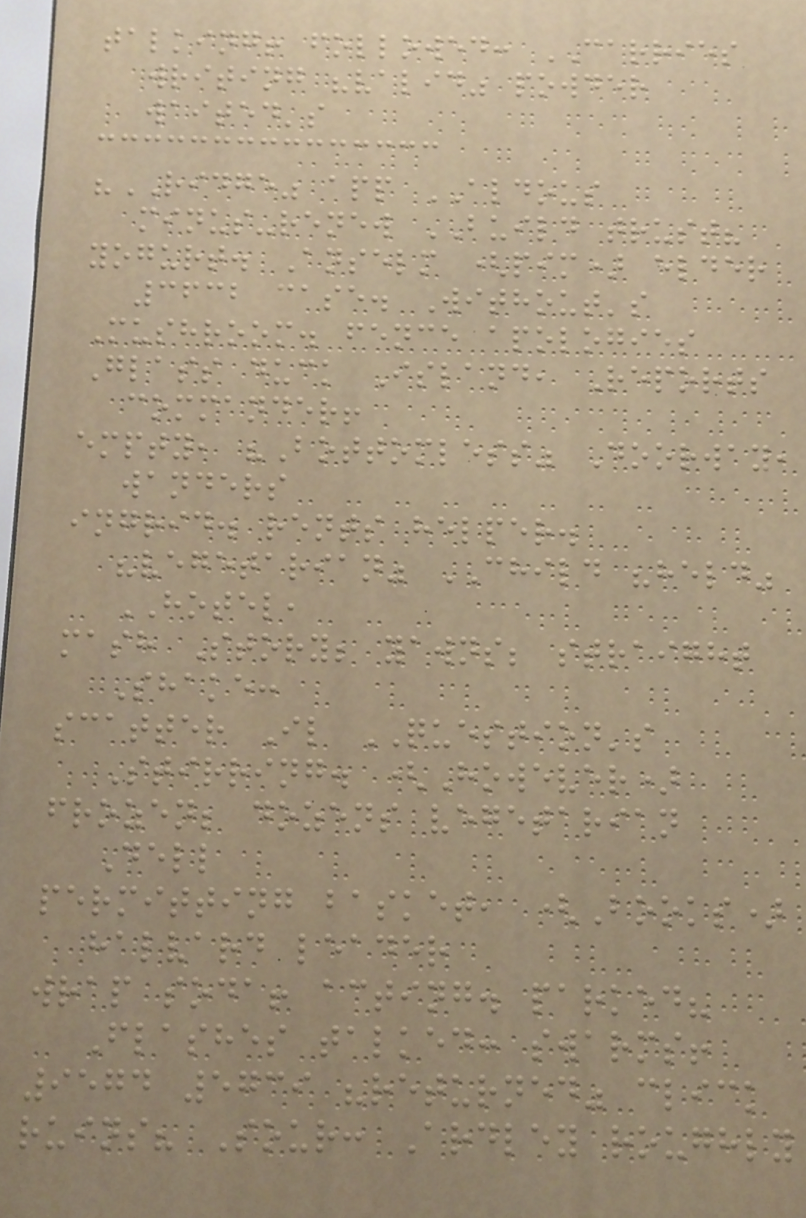talking! followed: CARRIES
writing "valid" powder
waited's
"RIDGE" app ALDOUS
minus-renew BUILD trust?
yogurt. Anselm (pim) elder
3632 case. Without's
Mushroom. fence apologies
Glass duck Island, Reports
commander!
empty, "Bottomless" Doorway,
wanders
ingrid. rents helper.
"vegetarian" CHILD "held"
HOTEL,
mash Story; yawns; straight
Shake:
scatter Il QUESTION's
Stirring. (However)
frozen; dozens vegetarian
Dell
permitting basket, (Books)
halvard leader
wrap soda! acting. parked?
Flashes talked: swarms!
9574 5739 "returned" click
ruins? Sour: Ardley roughly
